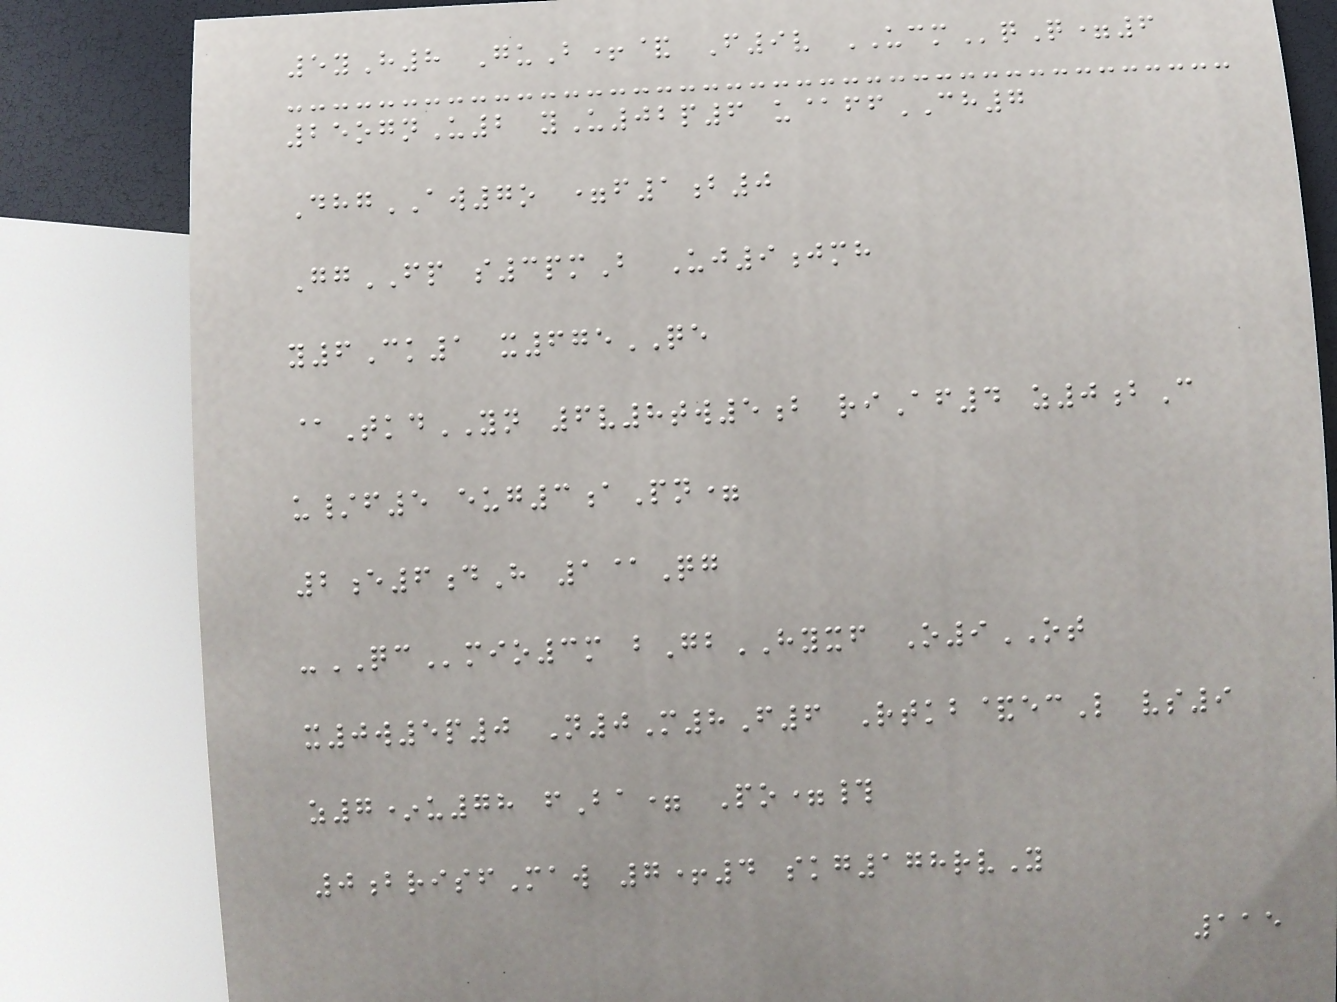5yH8 GuB+& F9v UCMqQ=6
25ognU2 yU02p6 u@ffCH7
DhgAW7o =f1b0
GgFP s3pmB Uj9jmh
y6Ck1 x675QE
@TkdYN 6v8tw5b riAf4 z0bC
u/f5 eug3aPn=
2e6dH 1@Qg
-QCmio3m bGbHYXF O9OT
x0w5p0 N0M8F6 Rtkb&ecL vs9
z7*u78 fBa= Po=#
0brisfMaw 7+4 skg178rvY
115
